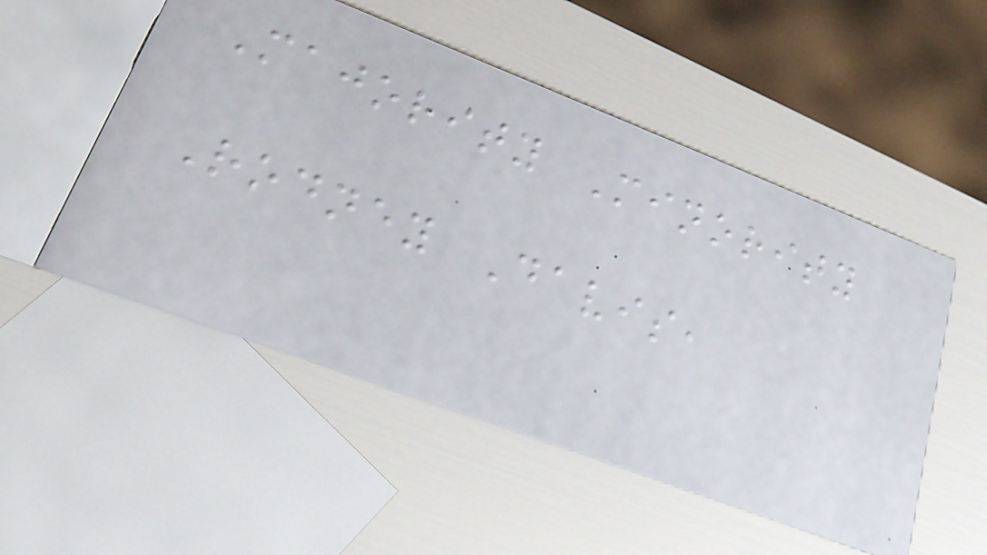Majority Minority
Rodney Davis,
